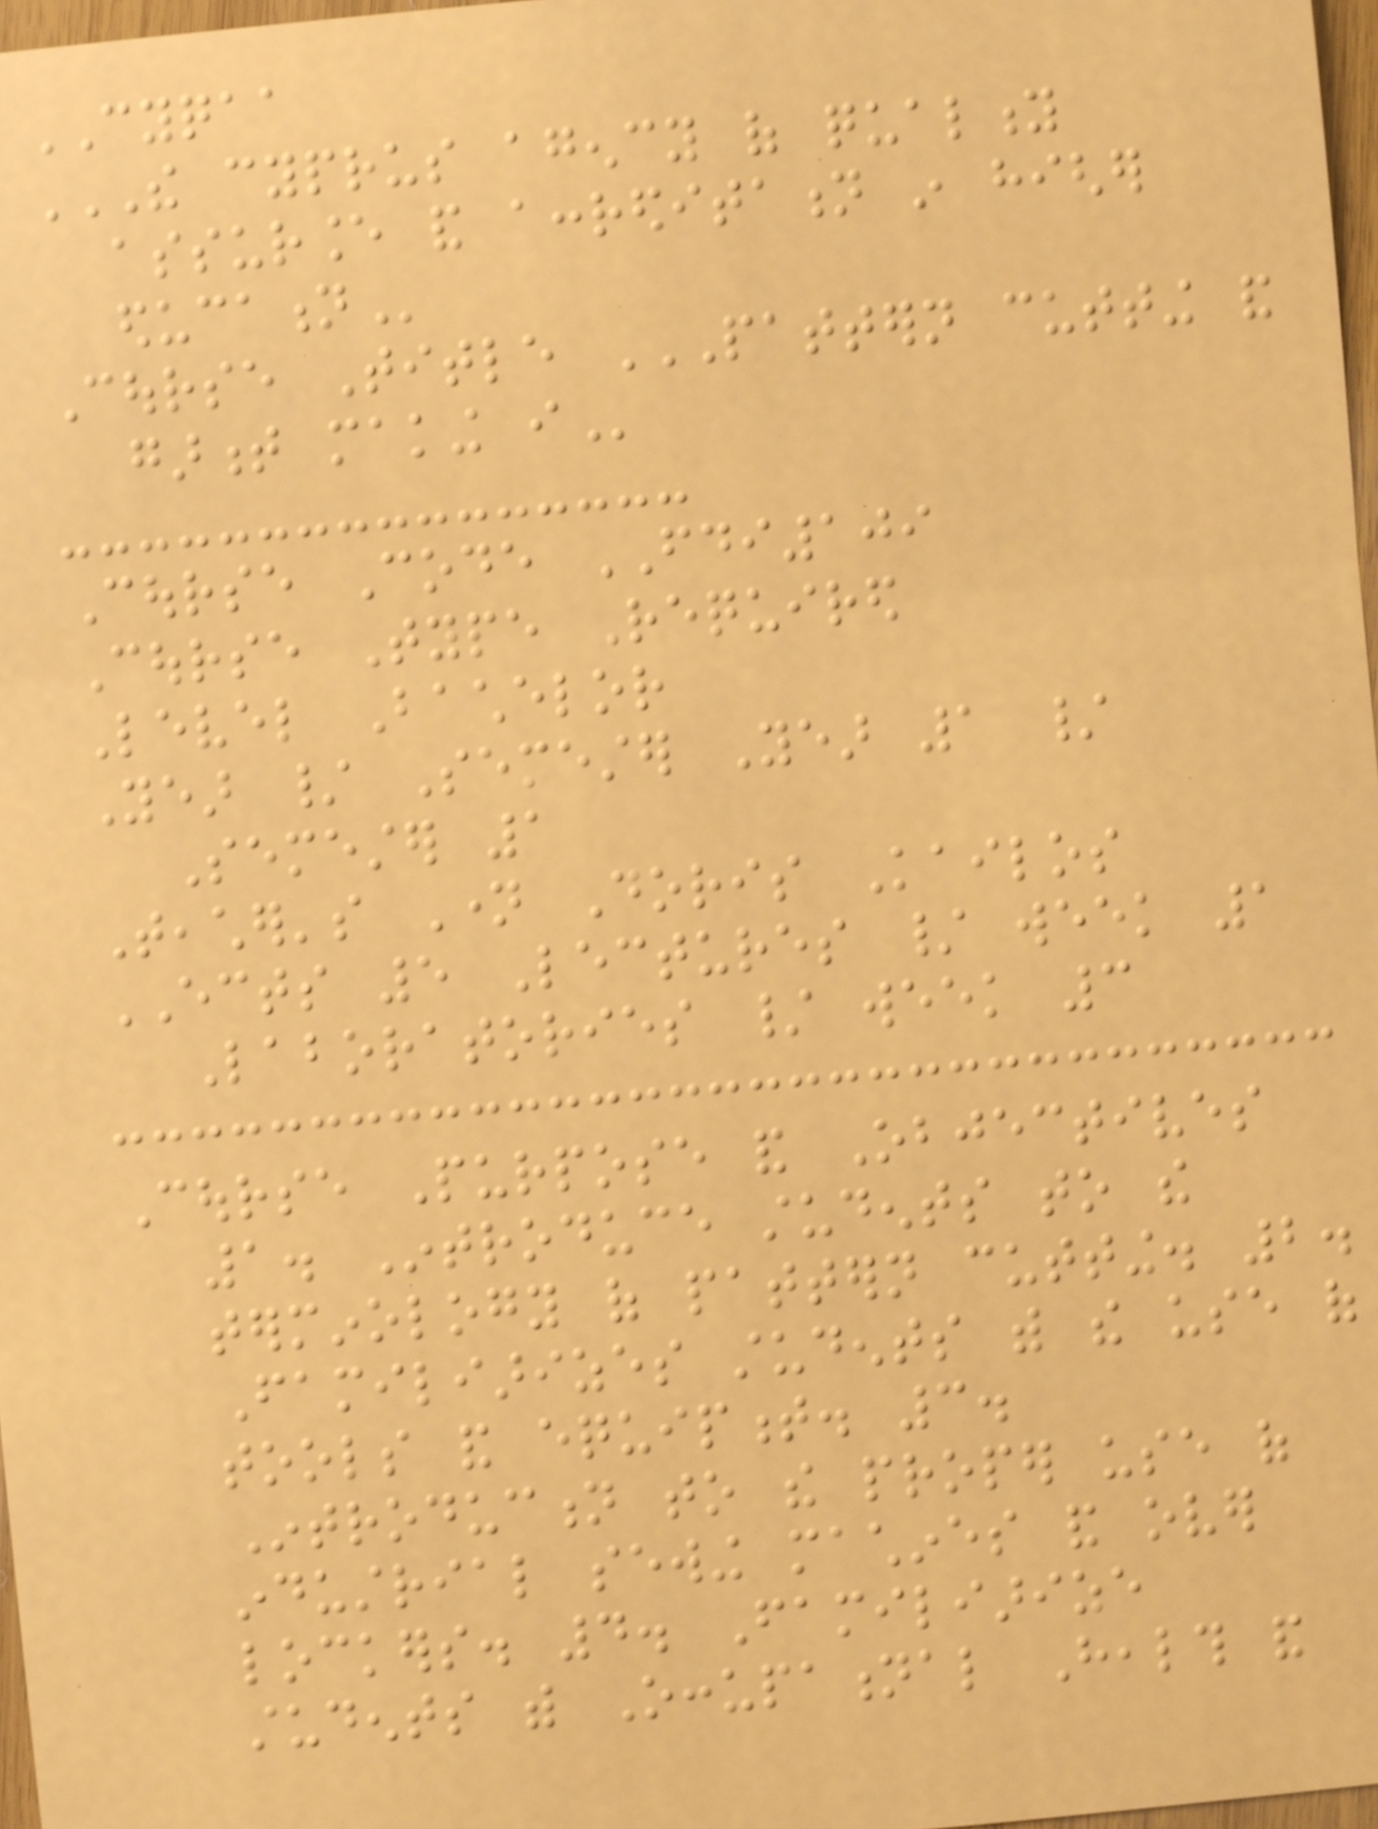CYQAA
THE CYPRUS AGENCY OF QUALITY
ASSURANCE AND ACCREDITATION IN HIGHER
EDUCATION
Course Title PATTERN CUTTING AND
GARMENT MAKING I
Course Code FDI109
Course Type Required
Level Bachelor
Year / Semester Year 1 /
Semester 1
Teacher's Name Doris Kailos
ECTS 5 Lectures / week 1
Laboratories / week 3
Course Purpose and Objectives
1. Introduce students to the
terminology of pattern cutting. 2.
Familiarizes students with the use of
tools and equipment. 3.
Introduction to the proper use of
industrial sewing machines and over
lockers. 4. Familiarize
students with Occupational Health and
